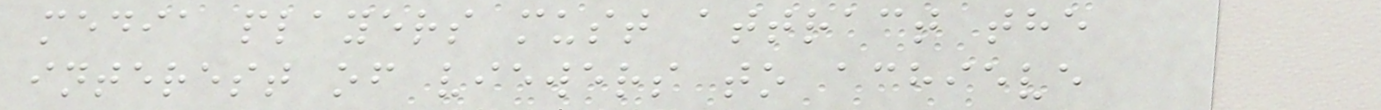media players must attract the
interest of viewers to achieve
